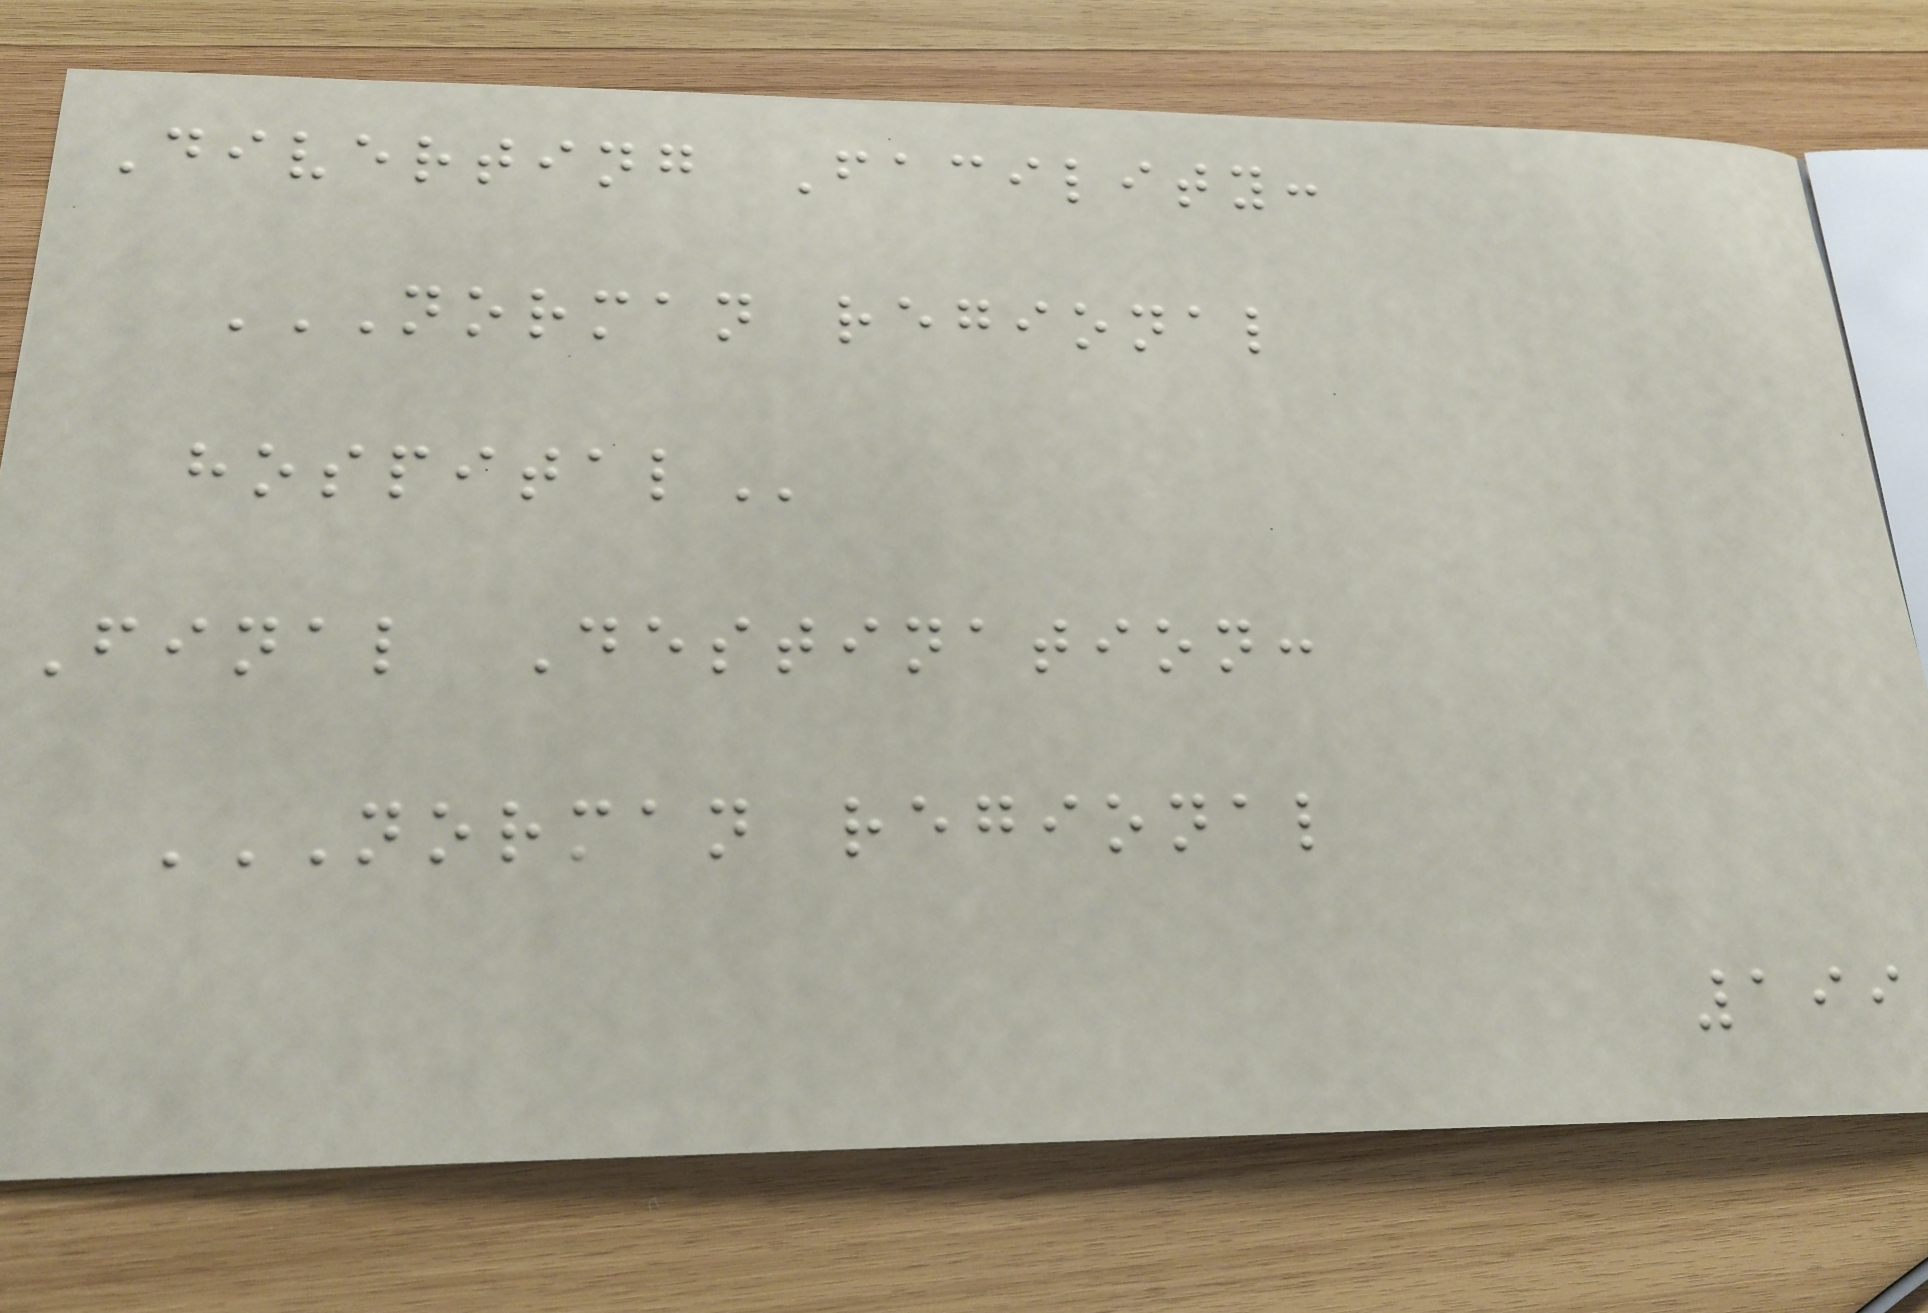Diverting Facility:
NORMAN REGIONAL
HOSPITAL
Final Destination:
NORMAN REGIONAL
199
